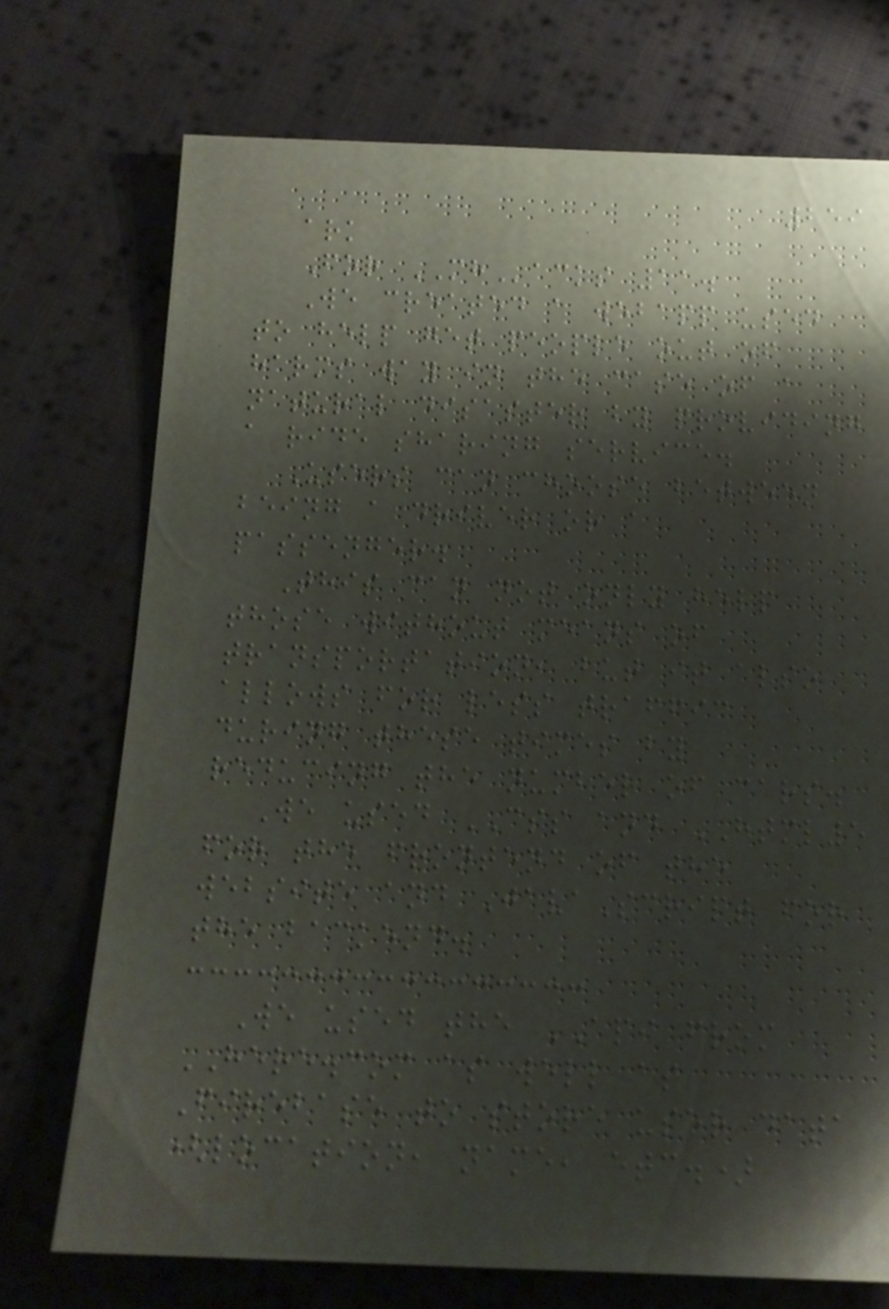259
ark
For MHacks 11.
We created a webapp used
to help get people out of
harms way in the case of a
natural disaster by providing
a ride sharing service.
Users can choose between
being a driver or a
passenger.
This can not only help
those without means of
transportation, but it also
allows for less traffic
during these times by
reducing the number of cars.
We used CSS and HTML5
for the frontend of the
website and JavaScript for
the backend.
We used the API from
HERE.com as well as
Firebase to store user data
(location, name, etc.)
